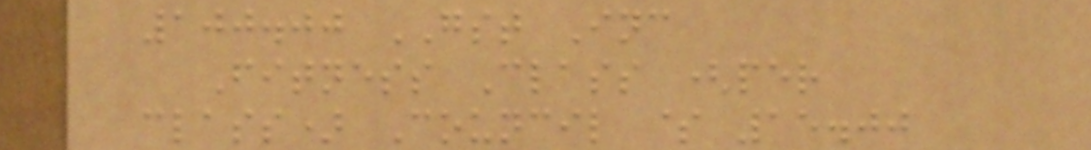100.00 GST Inc
Fitness Class (per
class) Council $ 15.00
